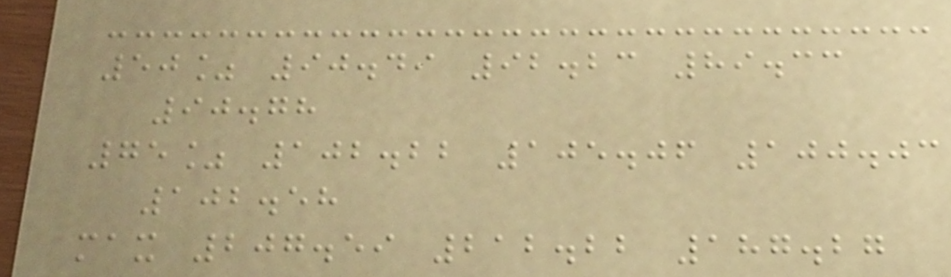50% 90.49 92.23 89.33
90.78
75% 102.22 105.06 100.03
102.58
max 207.59 212.22 187.27
